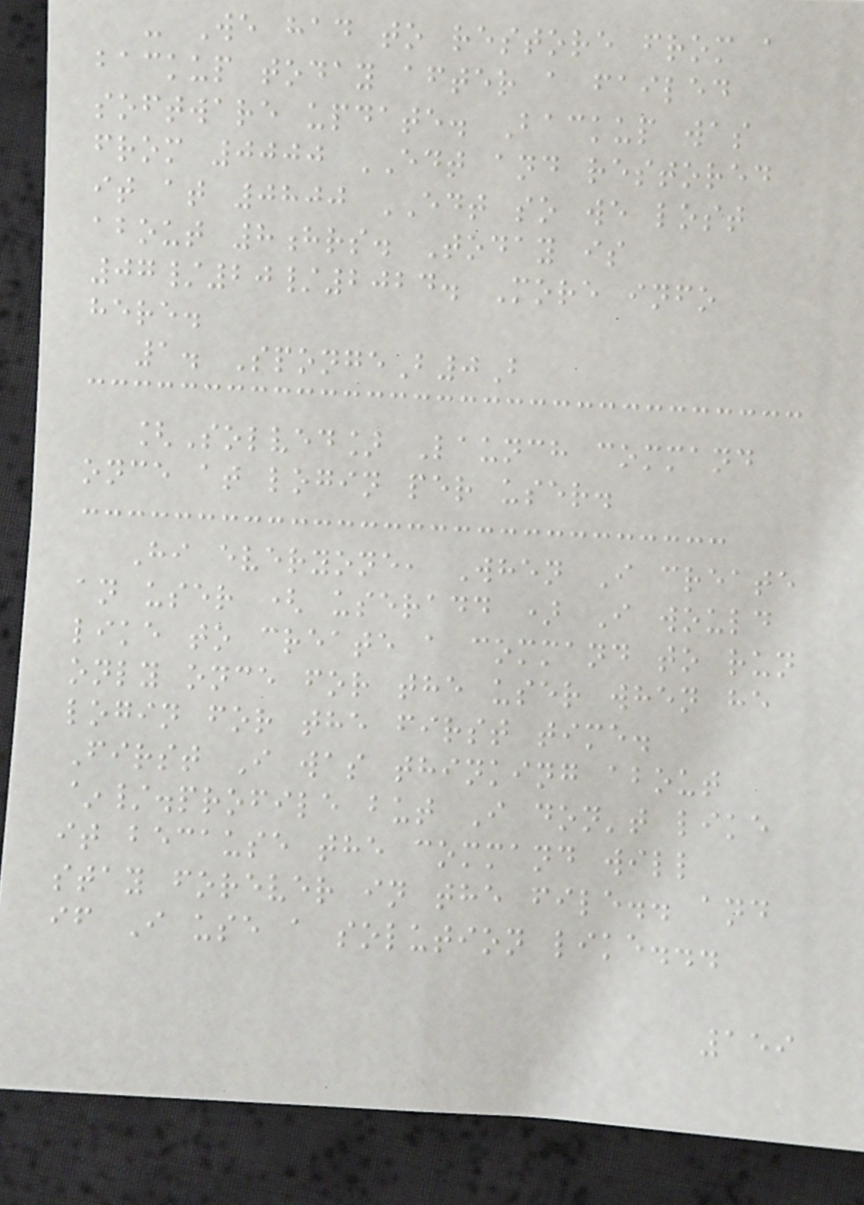- We had to restore from a
backup today after a failed
software update. Backup was
from 0000 EDT and restored
it at 0800 EDT so we lost
about 8hrs. Today is
07/20/2024. More info
here.
1. SpongeB0B
[Solved] Launch command
once at login per user.
Hi everyone, When I create
an user ( useradd ) I would
like to create a command to run
only once for the user when he
login for the first time.
First I was thinking about
~/.profile but I don't like
it because the command will
stay forever in the file.. and
if I use a solution like...
159
